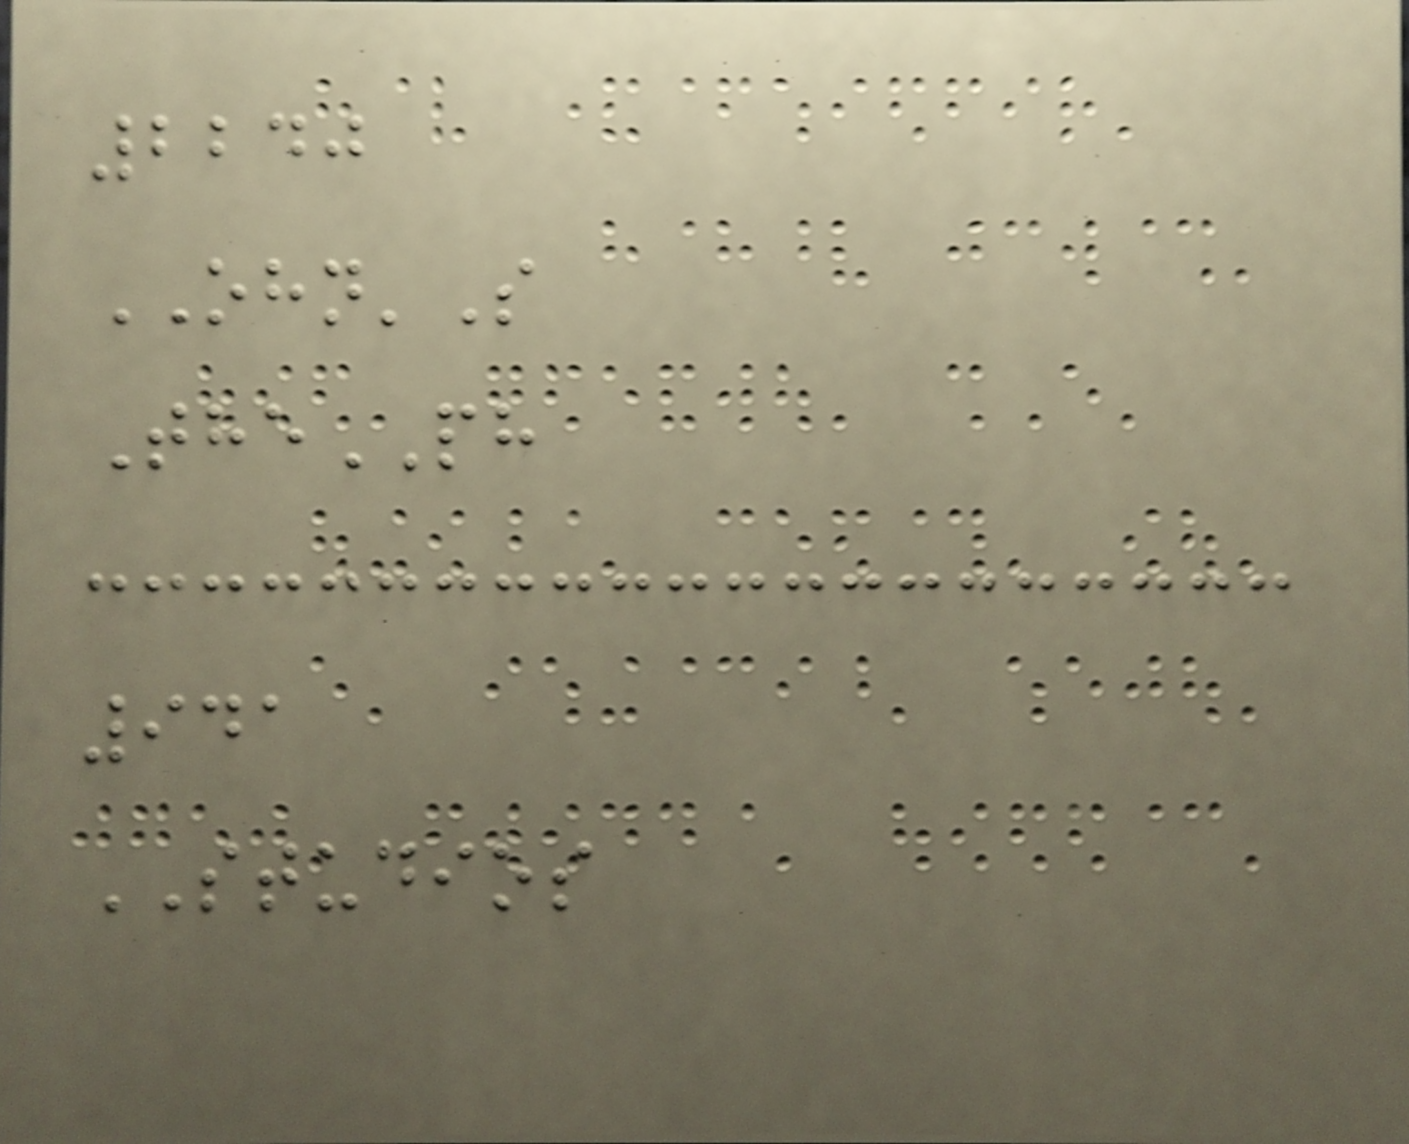2240
OHN'S
ThePH
941
STUDIOS
